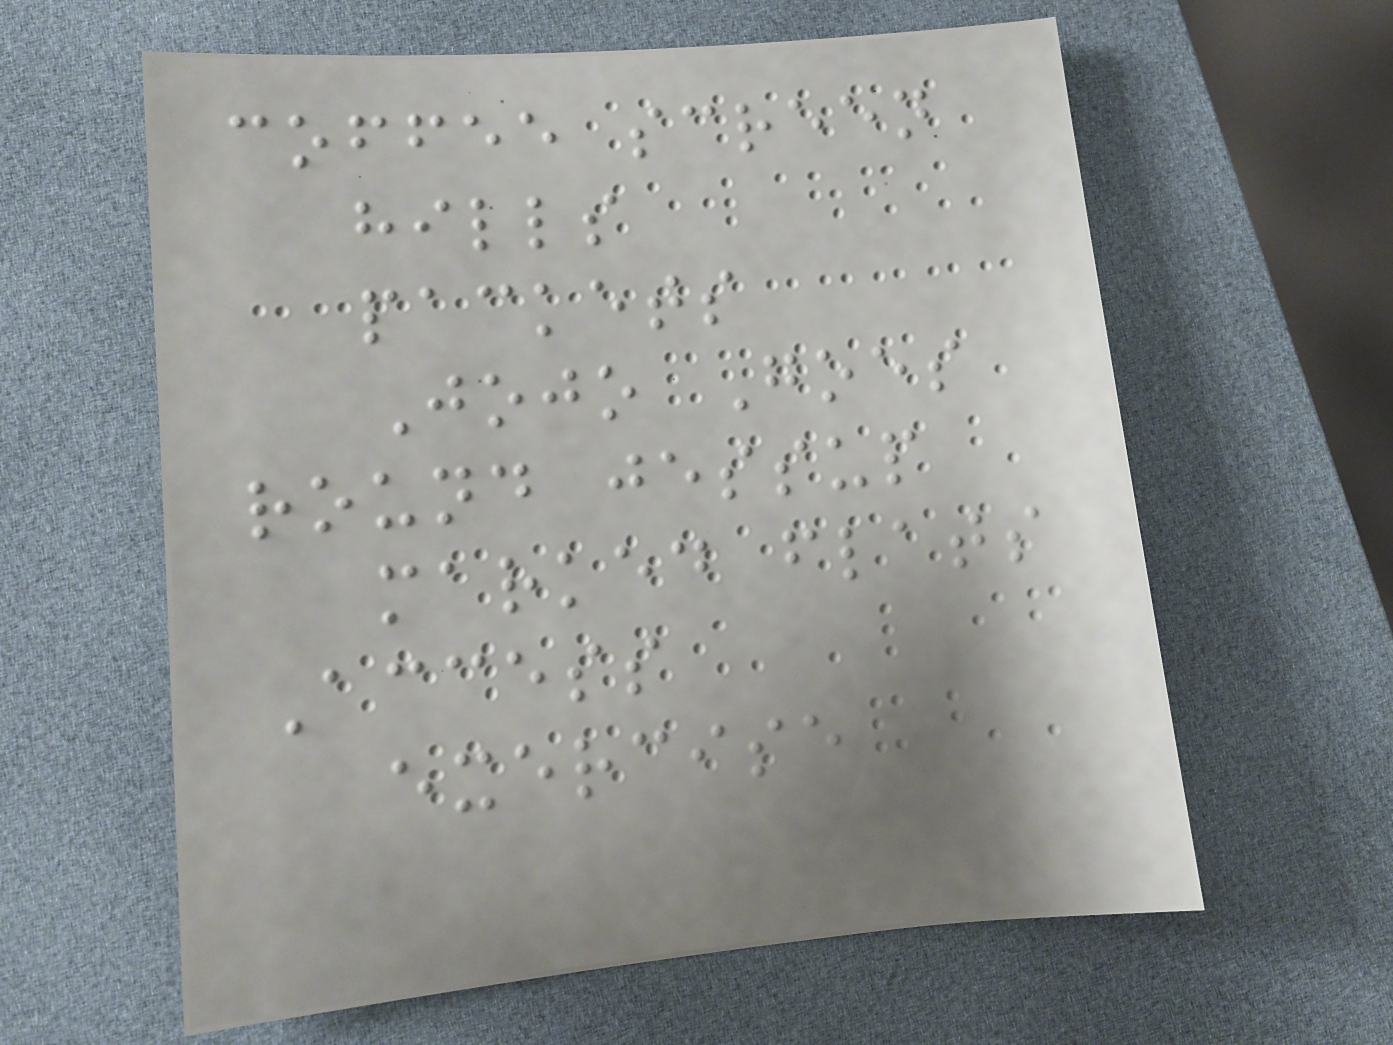coffee screen
hills
packets
Jojo Goes
round jessup
marked flats
Access
exercise
